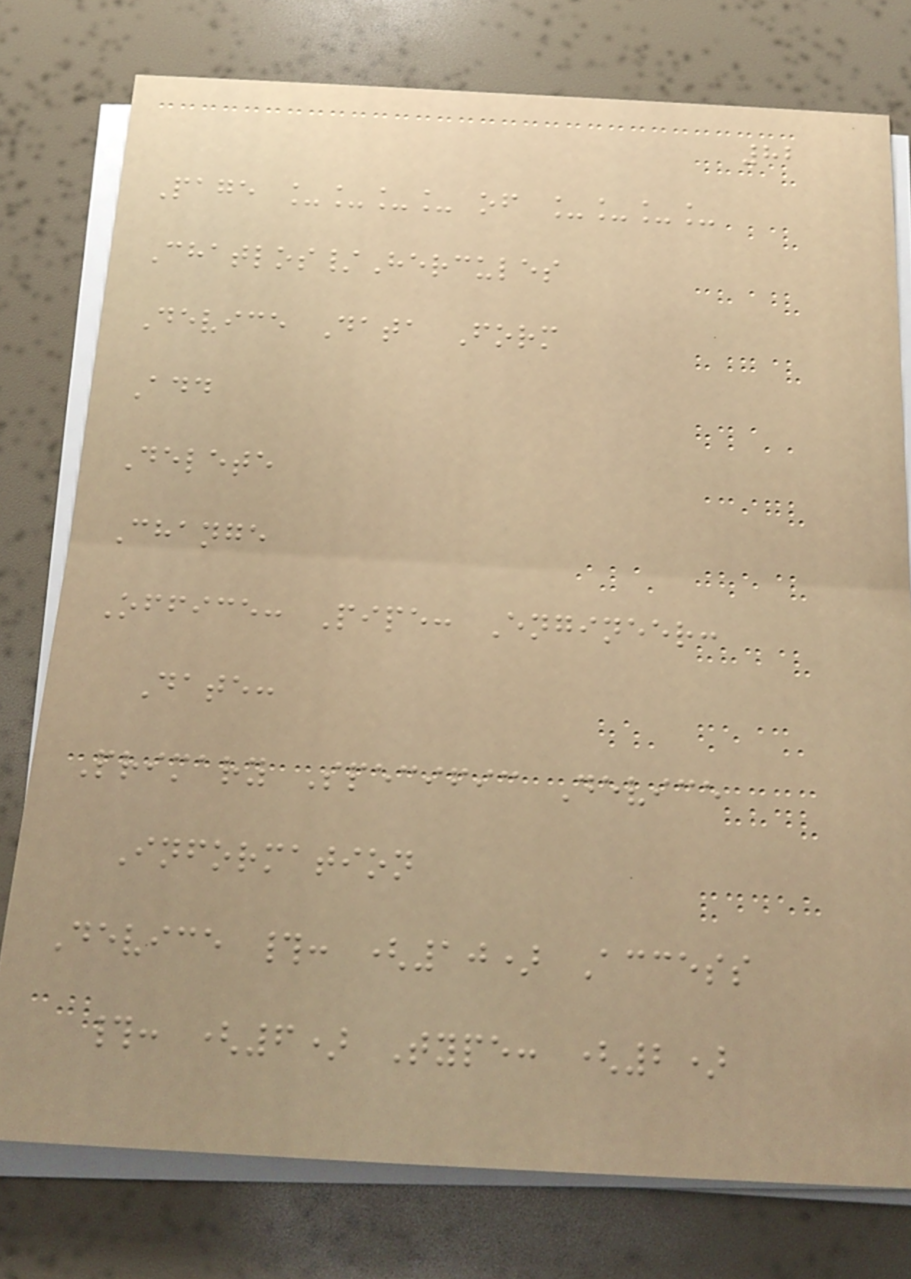82
Page ____ of ____
Chatlos/Hercules
Device Data Form
Add
Delete
Change
Office: Pipe: Engineer:
Date:
Primary Specific Device
Information
Device #: (10) Access
#: (6) Type: (2)
